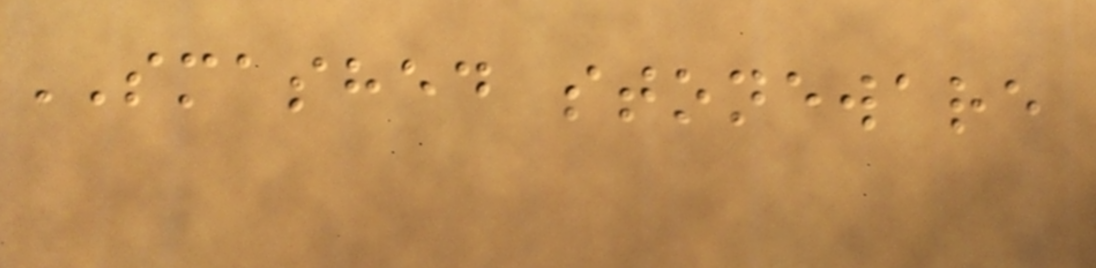SMASHED stoneware
